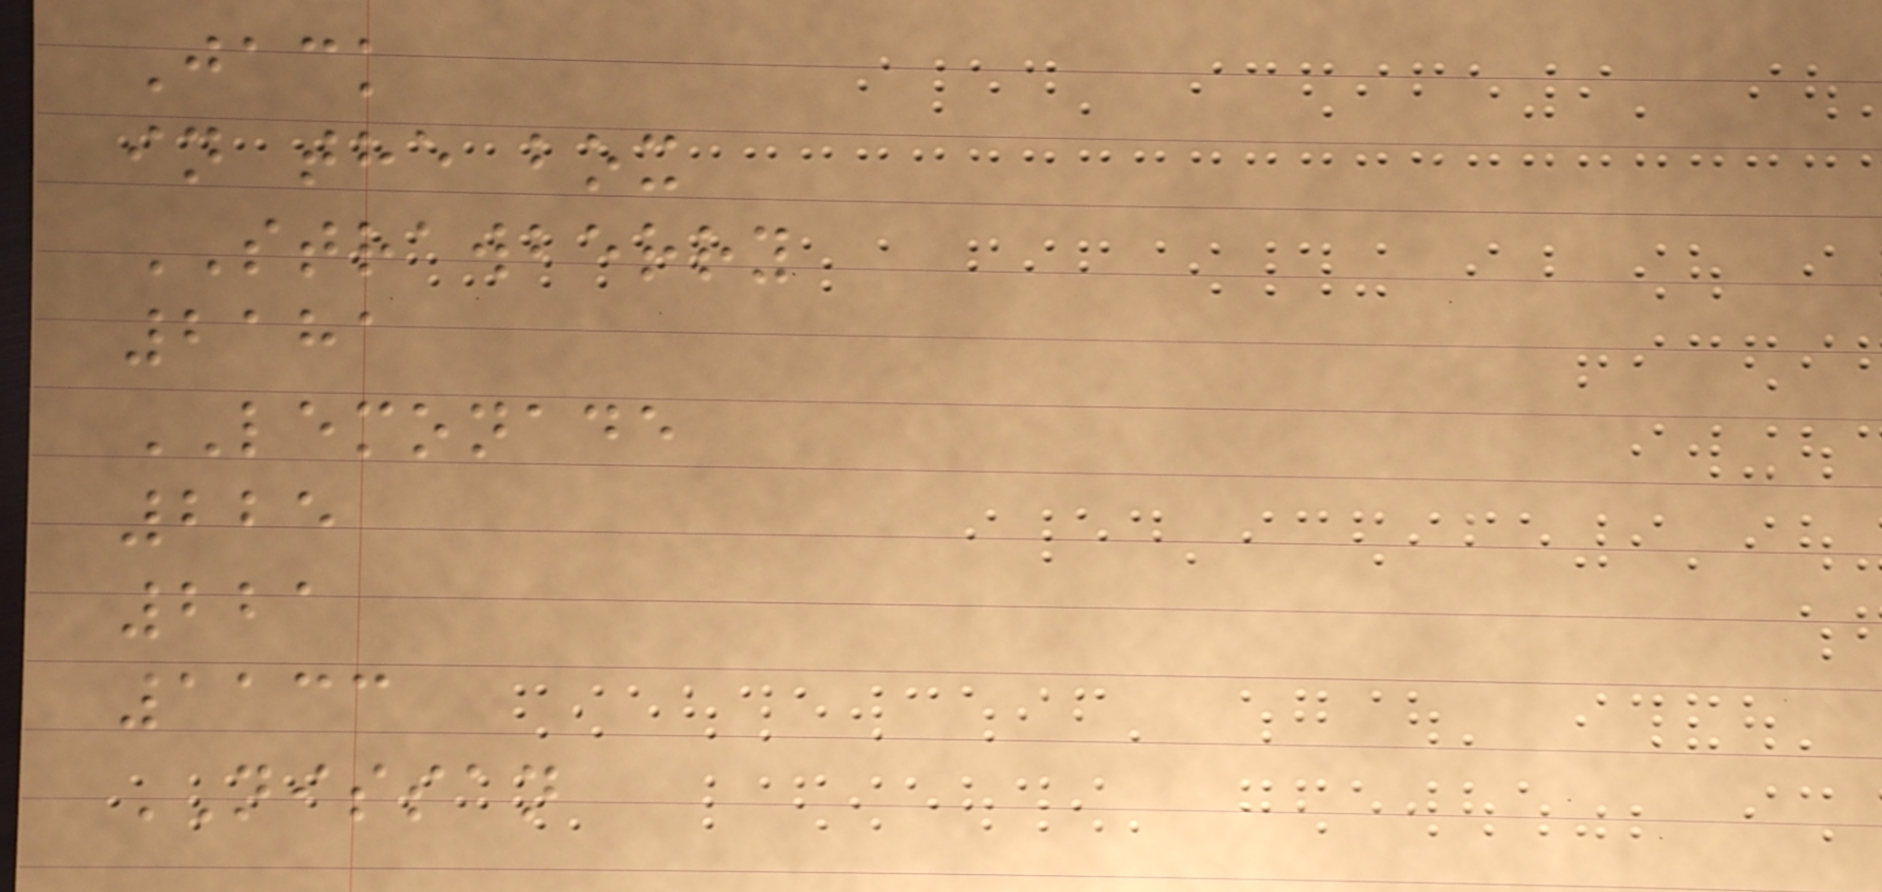Jack
in the box
STRAWBERRY
2181
LEMONADE
225
221
1133
NISSAN
